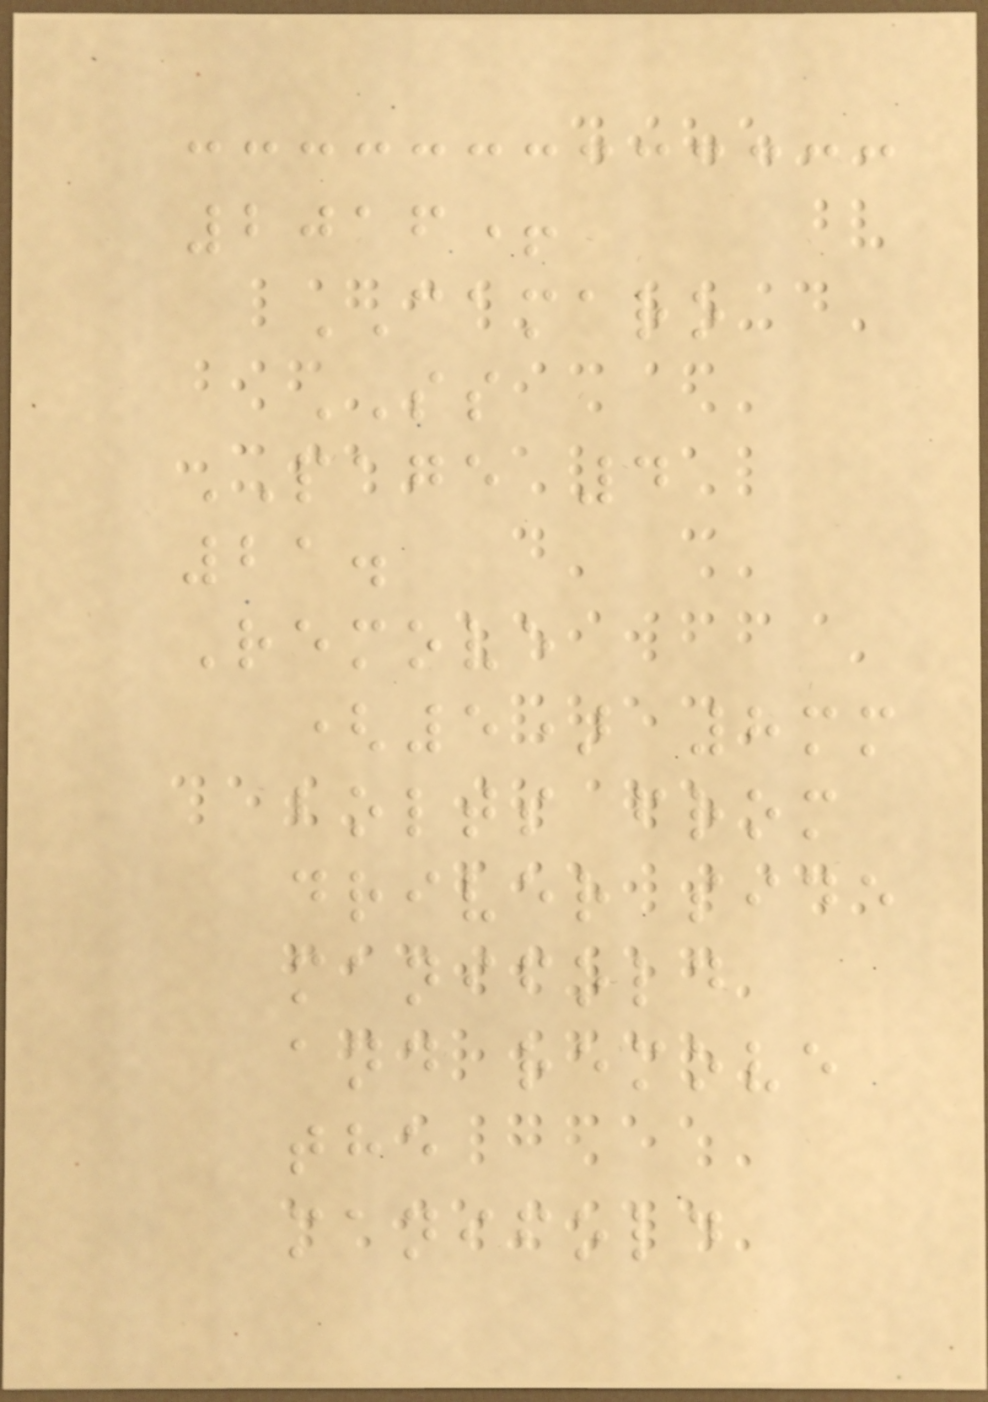2016+
CAMARO
SS
PAGE 4
21.
Remove
(5) 8mm
bolts from
driver side
manifold
and remove
the
manifold
